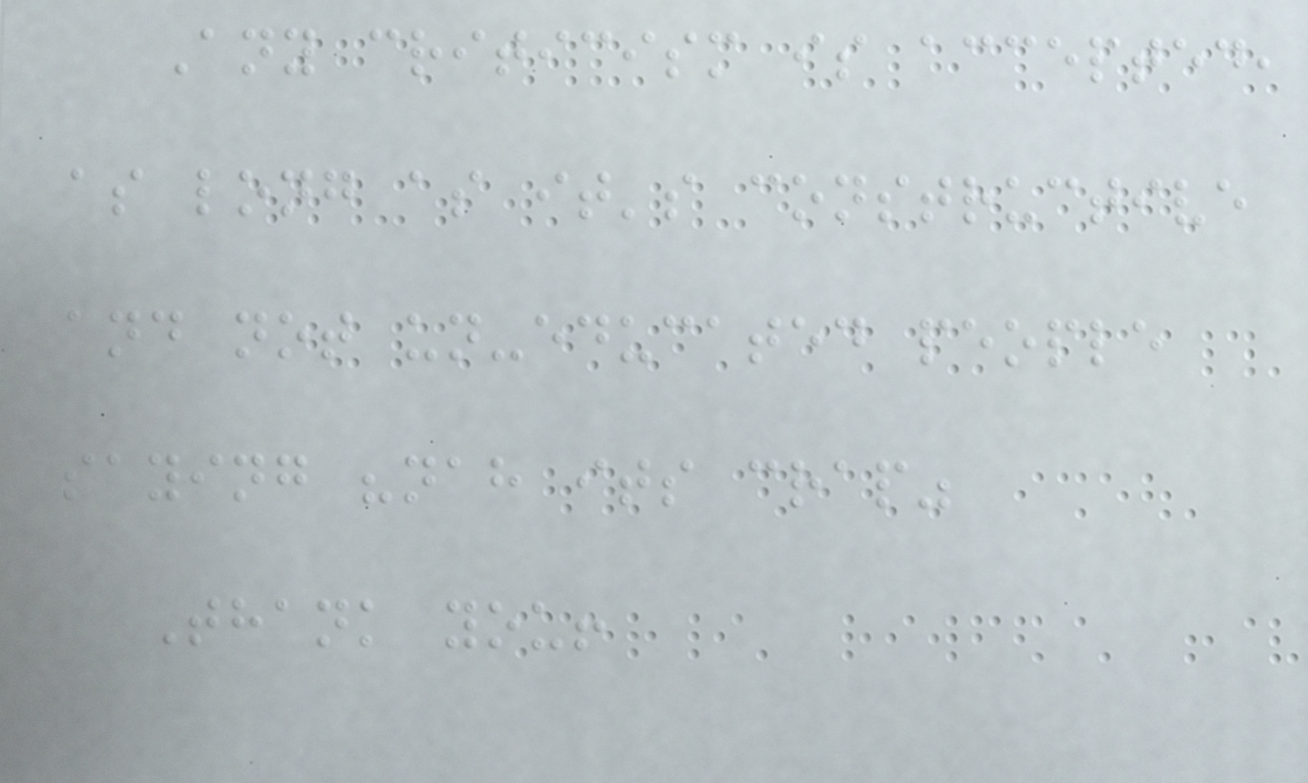Any criticism is accepted,
as long as it's constructive
and not un-educated people
saying "nah its crap"
Thank you!
